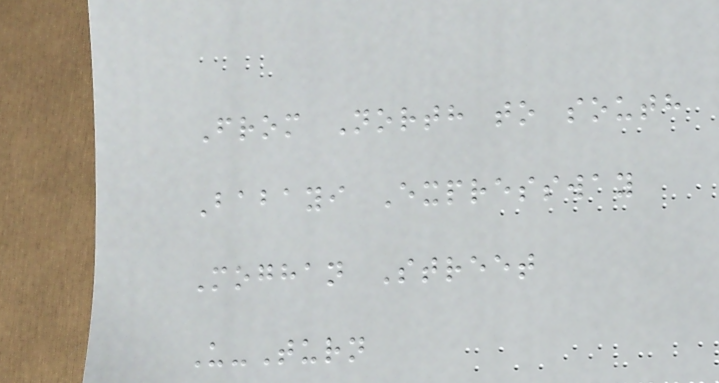From North to south
Babayi Expressway
Moghan Street
U-Turn
